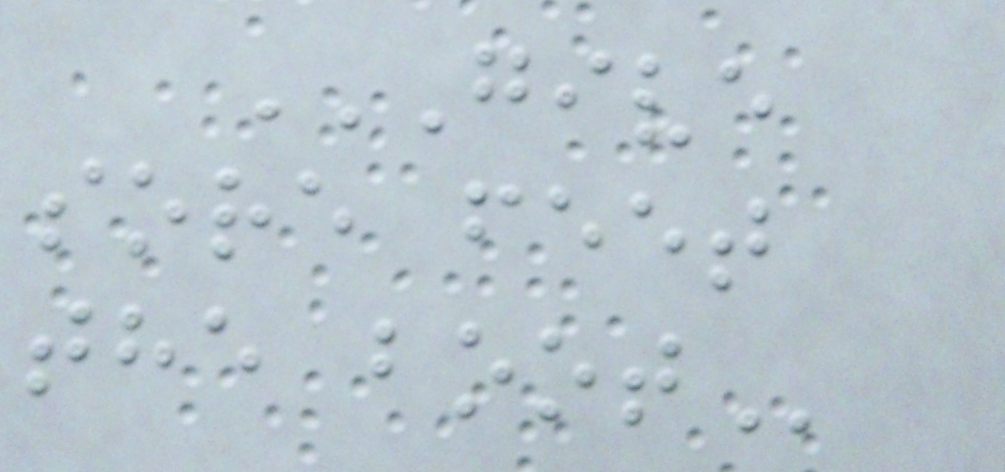GIVE
SORE FEET
THE BOOT
